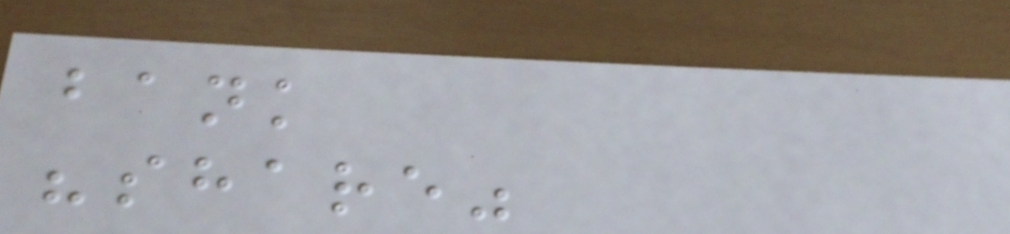bank
"share"
